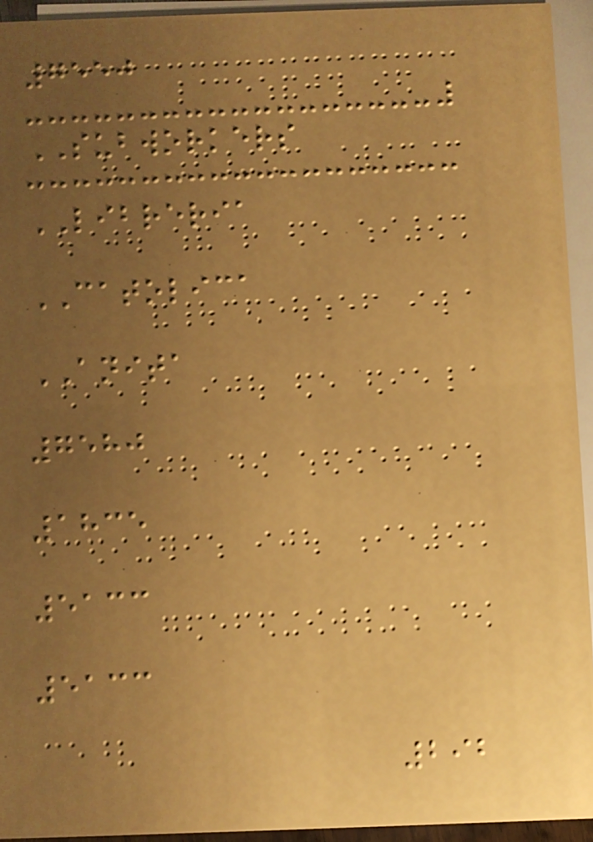7550
SUBWORKERS
LIBRERIA
CATOLICA
ANITA
7580
1835
5133
5133
292
